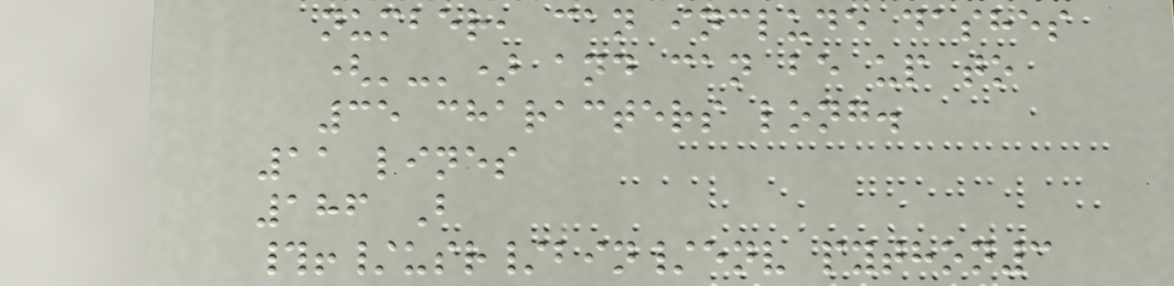number, can include dashes
('-') and can be up to
35 characters long.
11 lines
186 B
#!/usr/bin/env python3
